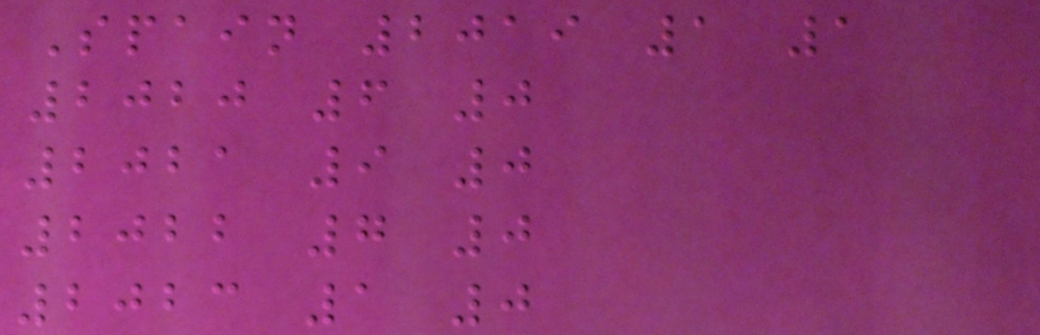Spain 2019 1 1
2020 6 0
2021 9 0
2022 7 0
2023 1 0
